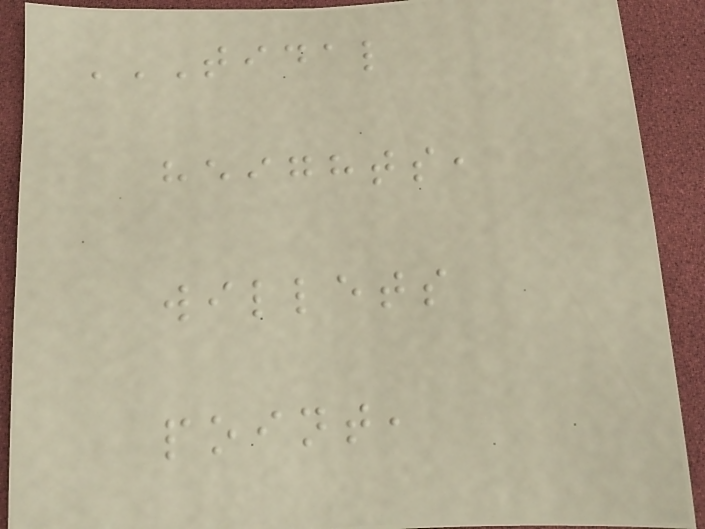TIDAL
HEIGHTS,
WILLETS
POINT,
